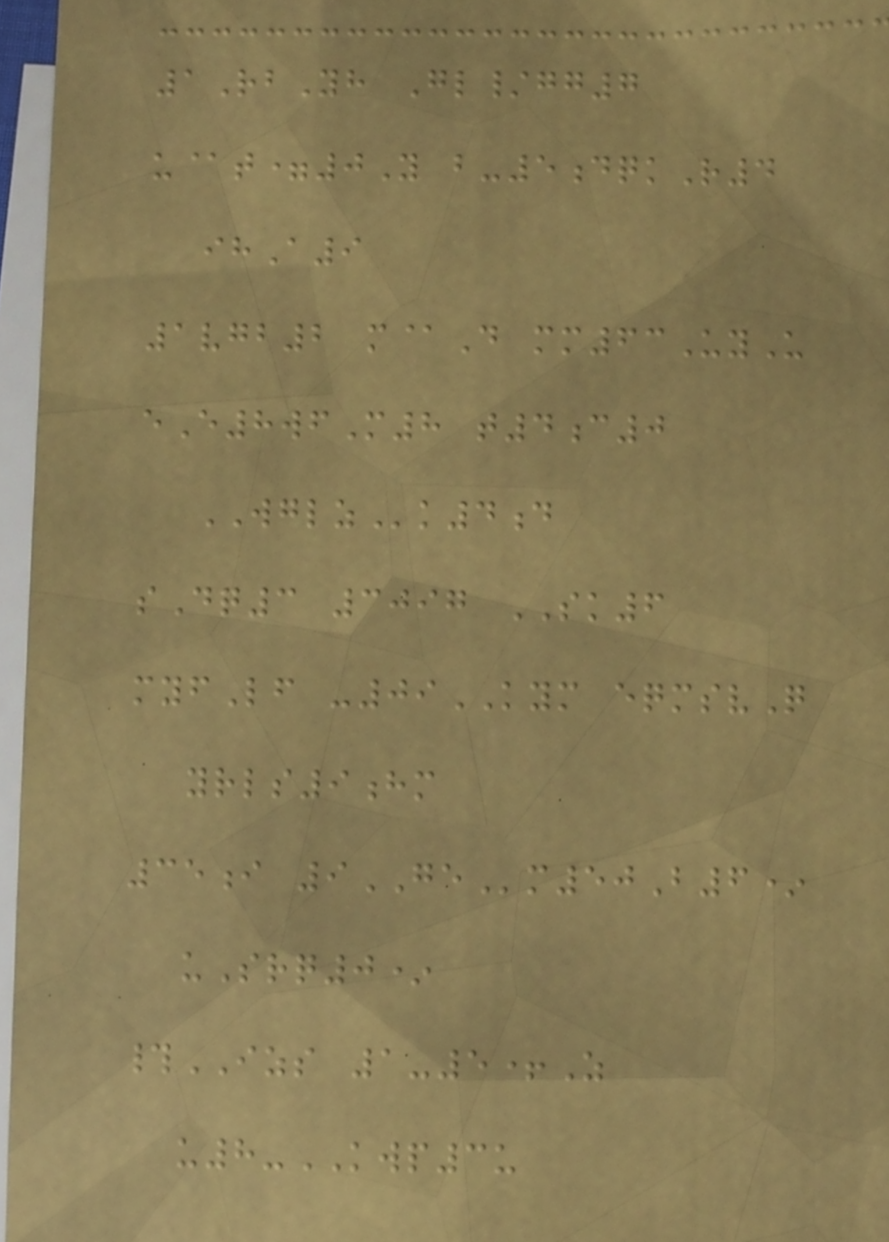1RbYh Gl/gg7
u@t=0Y b-5dqkR4
ihA9
1vgb2 m@D mm63UyU
eE8wfM8 t4c0
WGLZk4d
sDq3 3097 SK6
myfLf -09KYM eqmsvQ
yrls9hm
35i 9GEm50B6*
uSrq0*
#IZS 1-5+Z
u8-KWP3u
